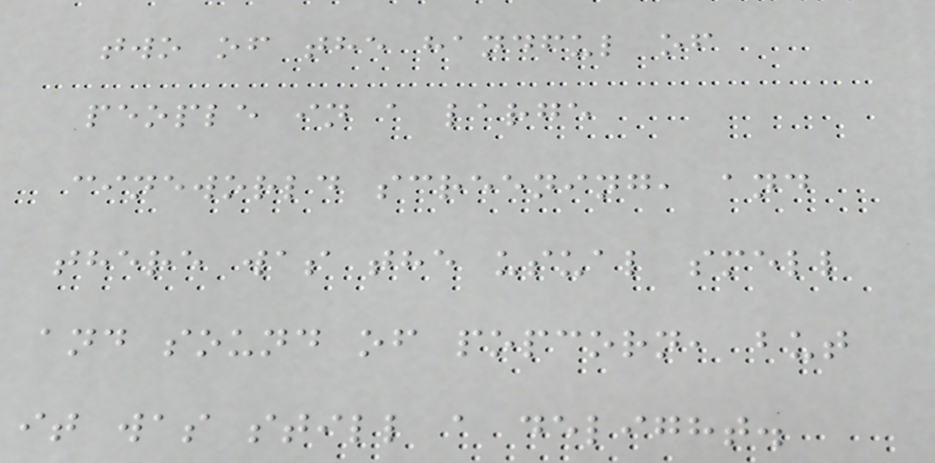two of the handful of
people in a large
cineworld screening, and
there was the usual smell
and sound of popcorn, but
it was still a delight.
